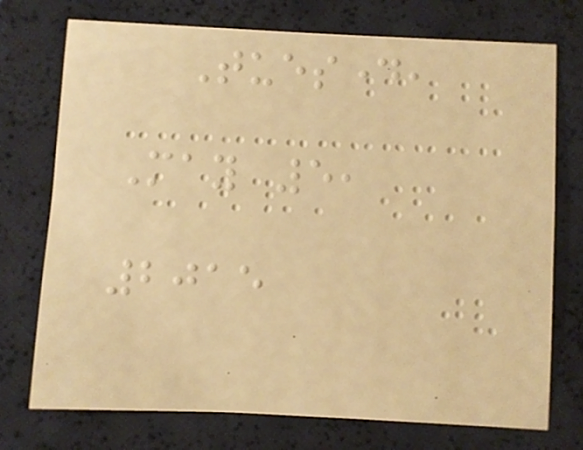Tuesday,
May 5,
2015
